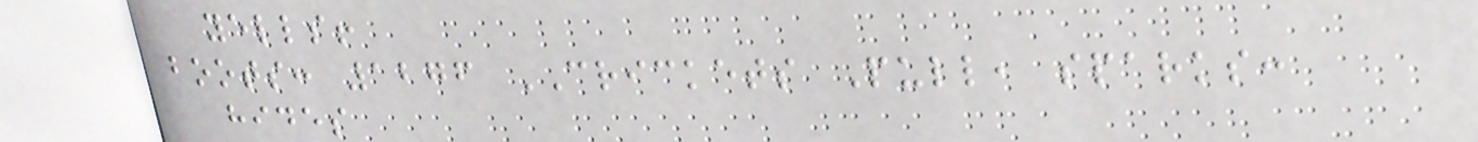yells!
boots: 1276 CRICKETS Pull, sparks:
hides
